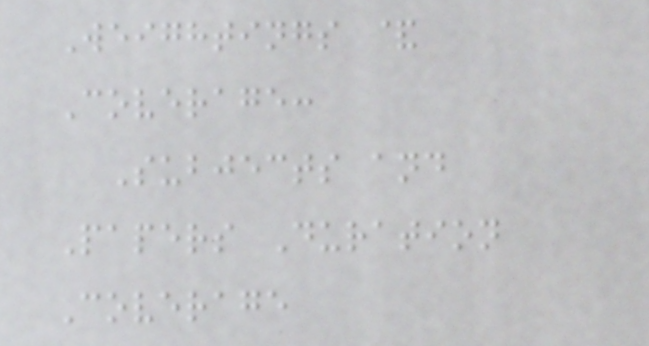Weightings &
Coverage:
Subjects and
Papers Duration
Coverage
